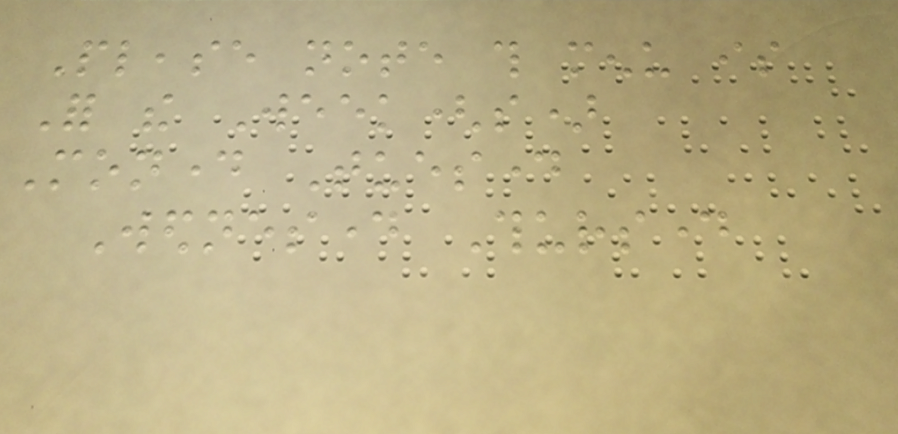Please note this menu is
For the Week(s)
Monday Tuesday
Wednesday Thursday
